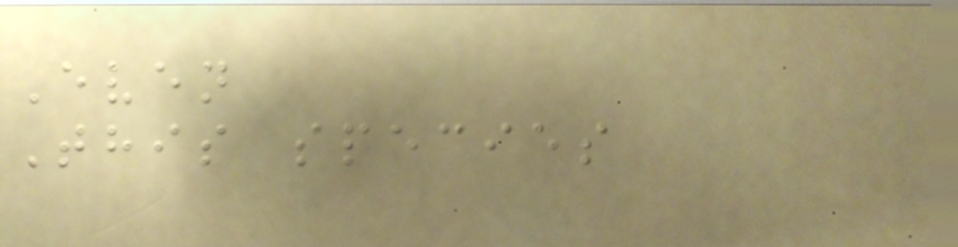Even
This species
